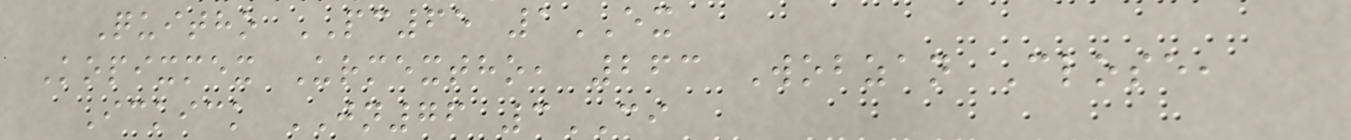Quitho PC65 1EX
Kopixmex Urmextho, 263 Wobzan Close,
Ickick JN76 3CI
